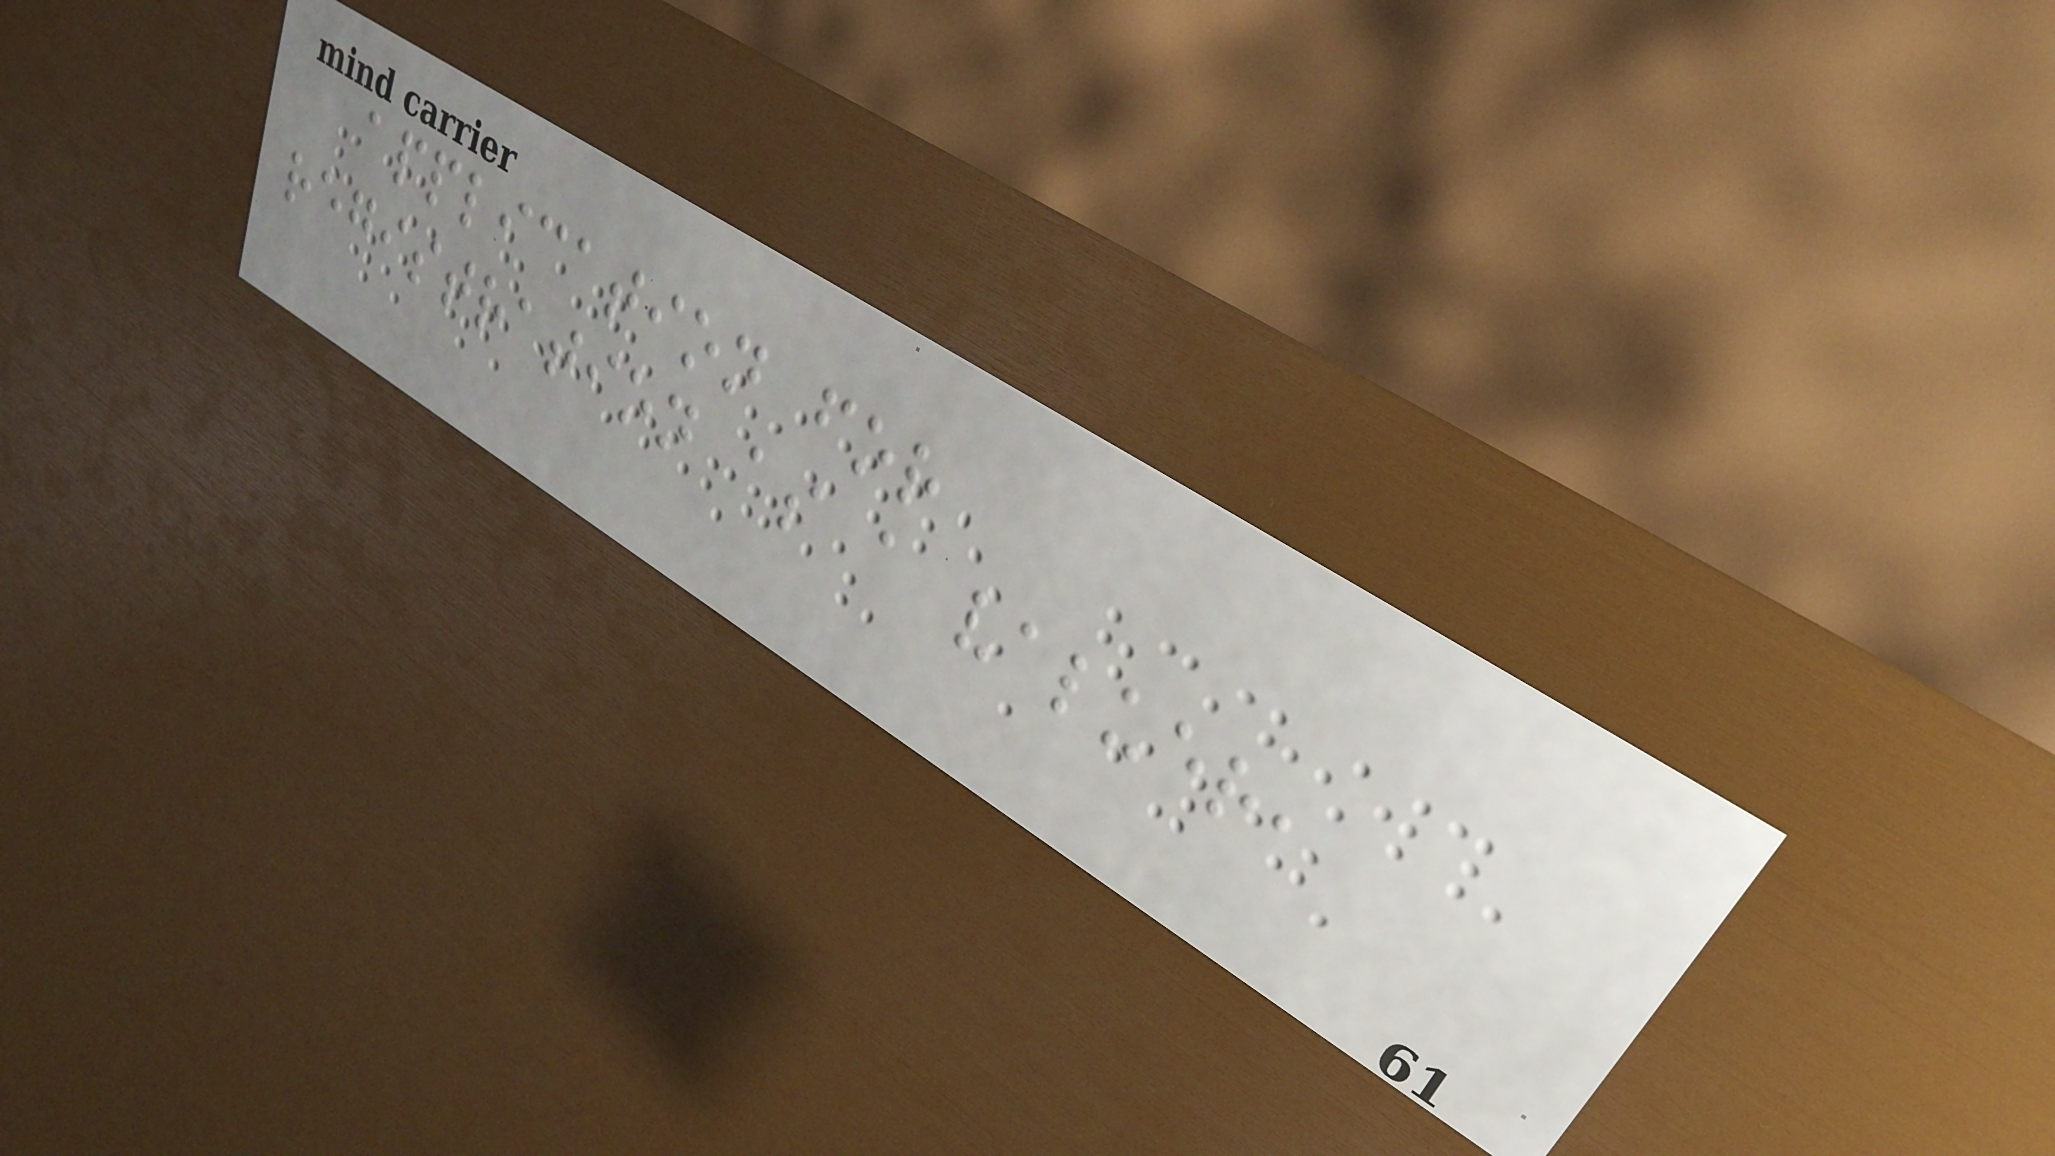application for
registration as a valuer,
